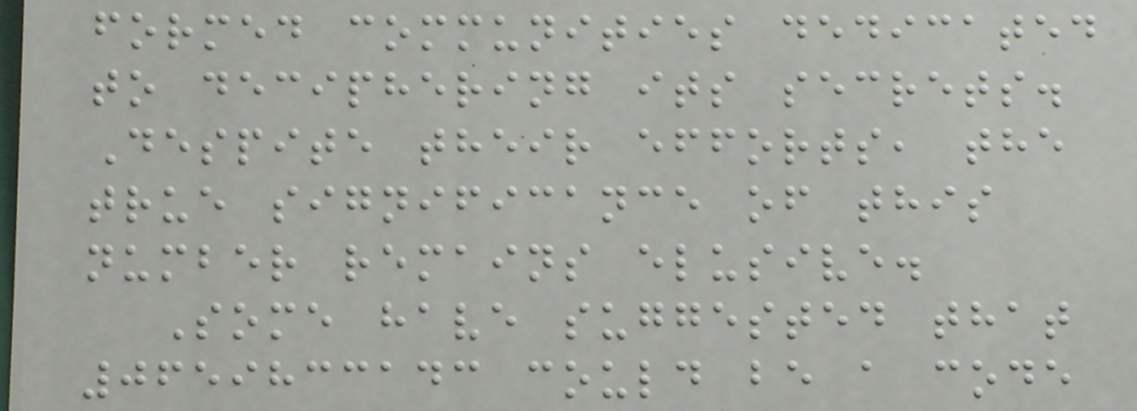formed communities dedicated
to deciphering its secrets.
Despite their efforts, the
true significance of this
number remains elusive.
Some have suggested that
0659833143 could be a code
